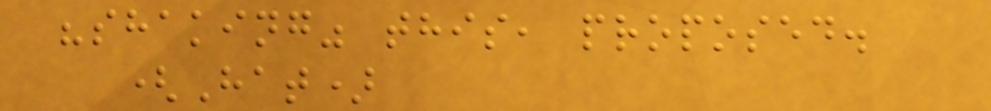"shaking" this, proposed.
(Hat)
